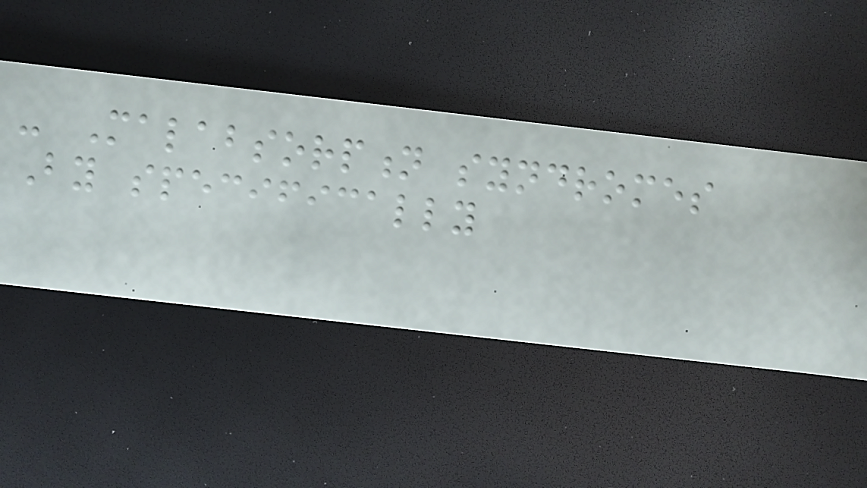- Malabsorption syndromes
By specifically
